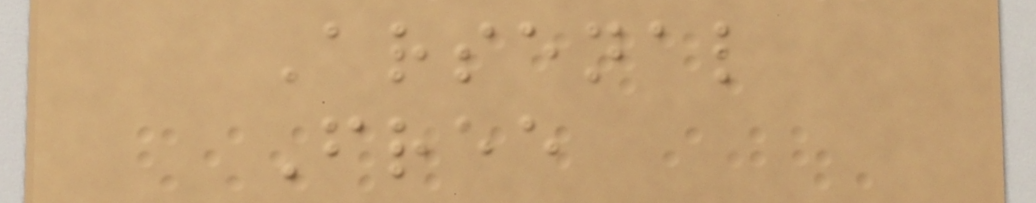Arsenal
Free
